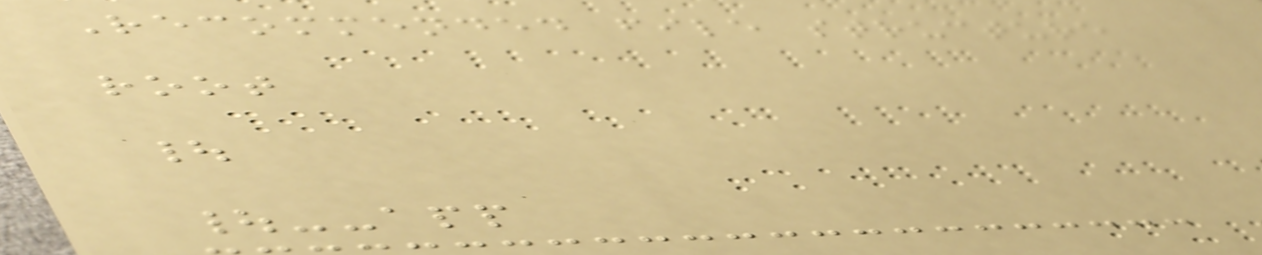Recommended file structure
root
|
|--app
